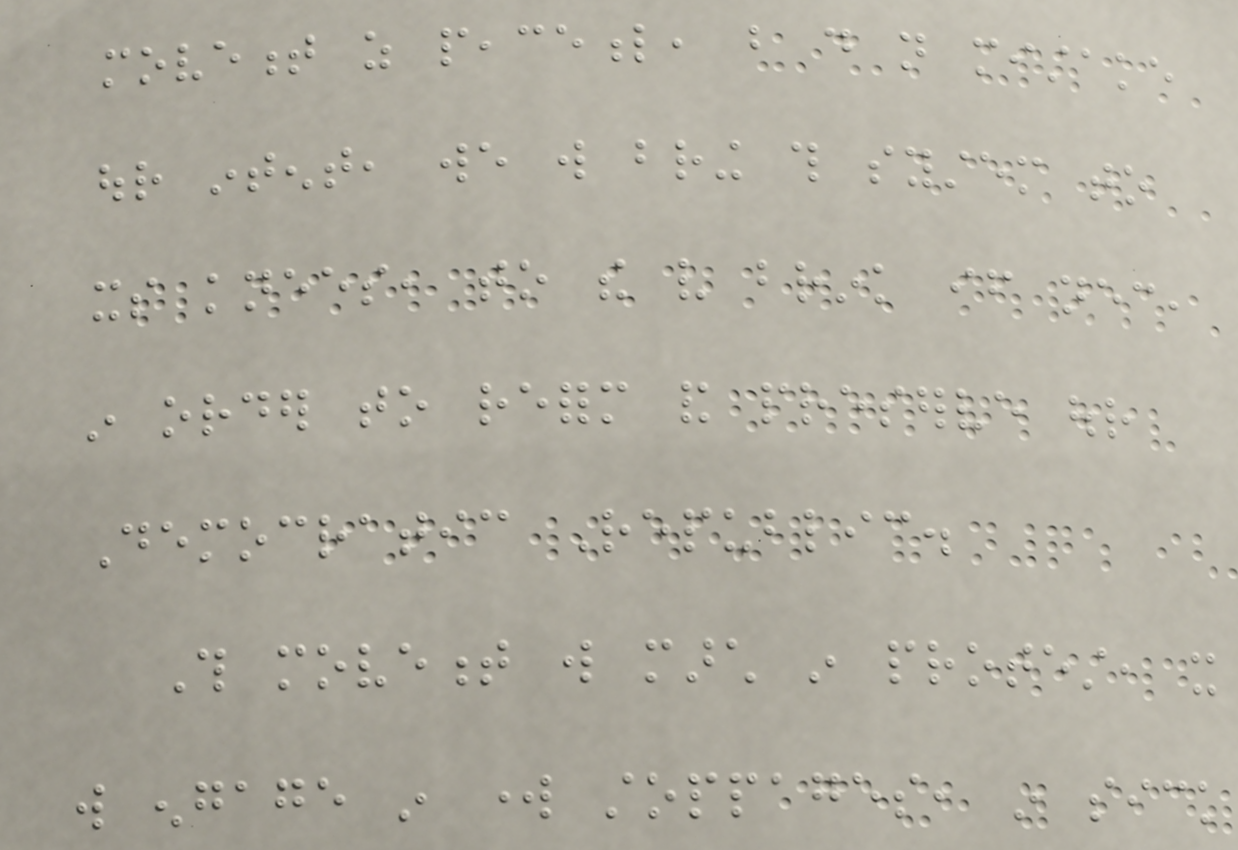movement as peaceful, but do not mistake
our intent, we will bring this system to
its knees, to the very brink if necessary,
in order to reform and preserve our
Democratic Republic.
This movement will march in protest, it
will engage in work stoppages, in sick
